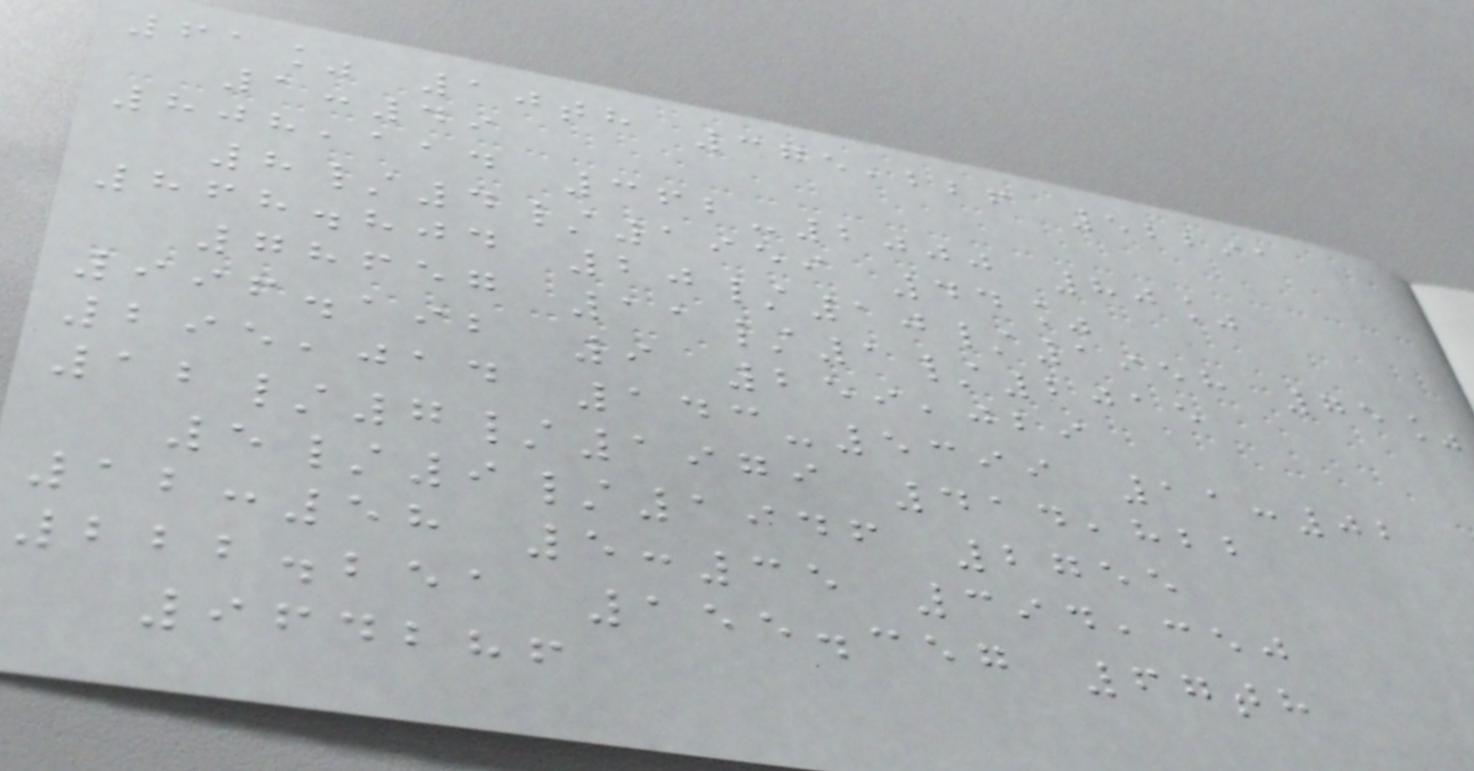61% 10th 375,226 52291
1:49
808,114 362-2000 80%
8/4/1959 44%
868.804 20/10/1958 75%
78657 11/1/2015
996.192 9 259,029
295,014 143-5399 11:02
12/7/1979 414,822
5/9/1946 2755
12:58 5:35 394,350
222.251 155.357 67th
964286
